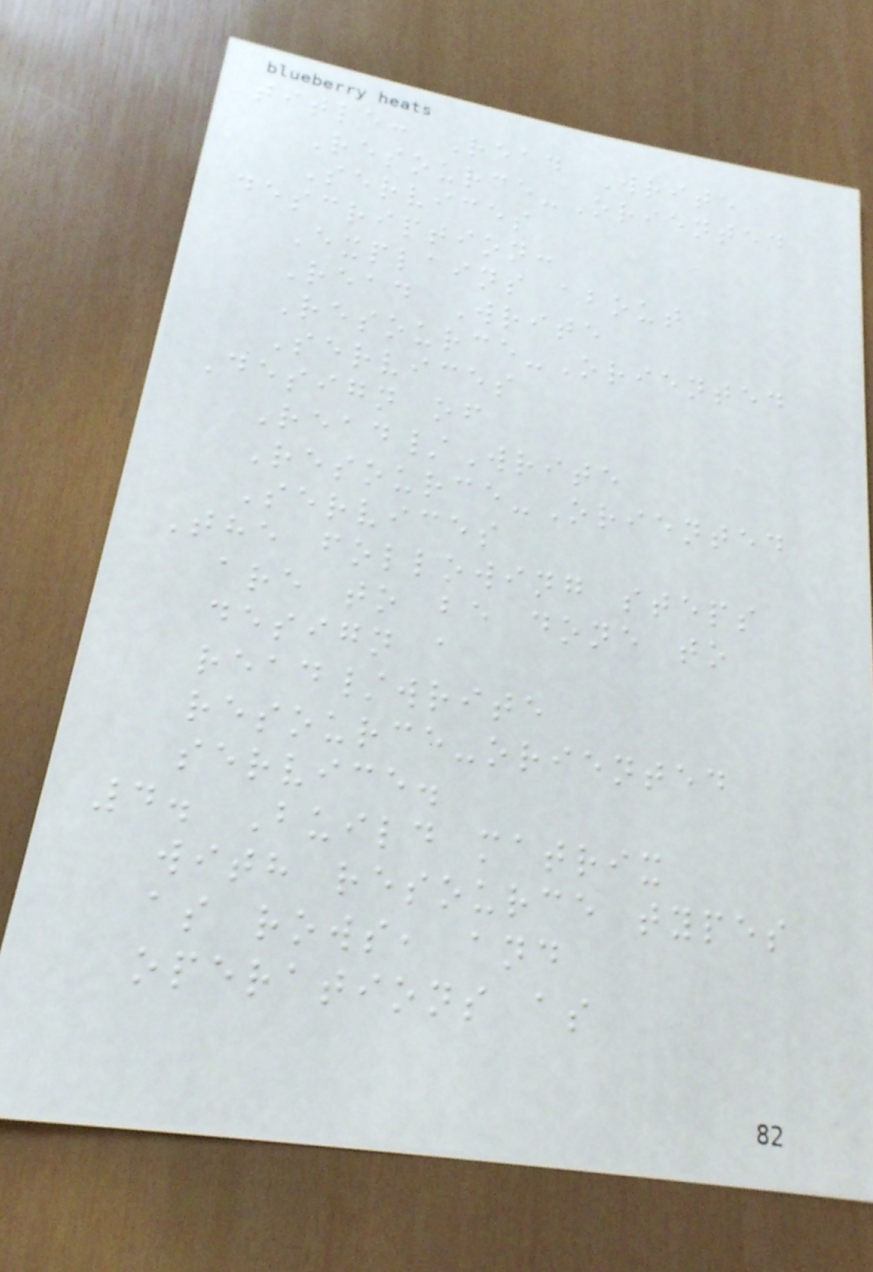title: Read Write
Resource-Oriented
Services
description:
Explains about
Read Write
Resource-Oriented
Services
Design of
Read/Write
Resource-Oriented
Services
The following steps
are to be done to
design a
read/write
resource-oriented
service.
4. Build matrix
with resource types
as rows, and
operations as
